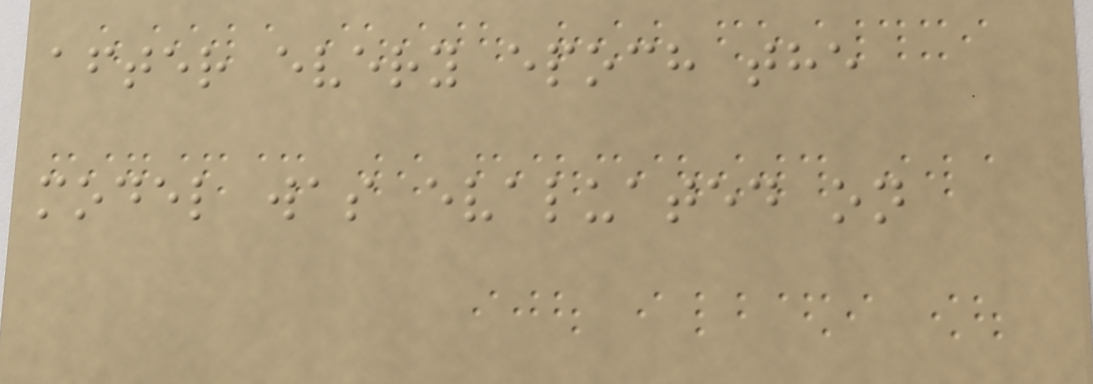after every epoch the
model was evaluated on
